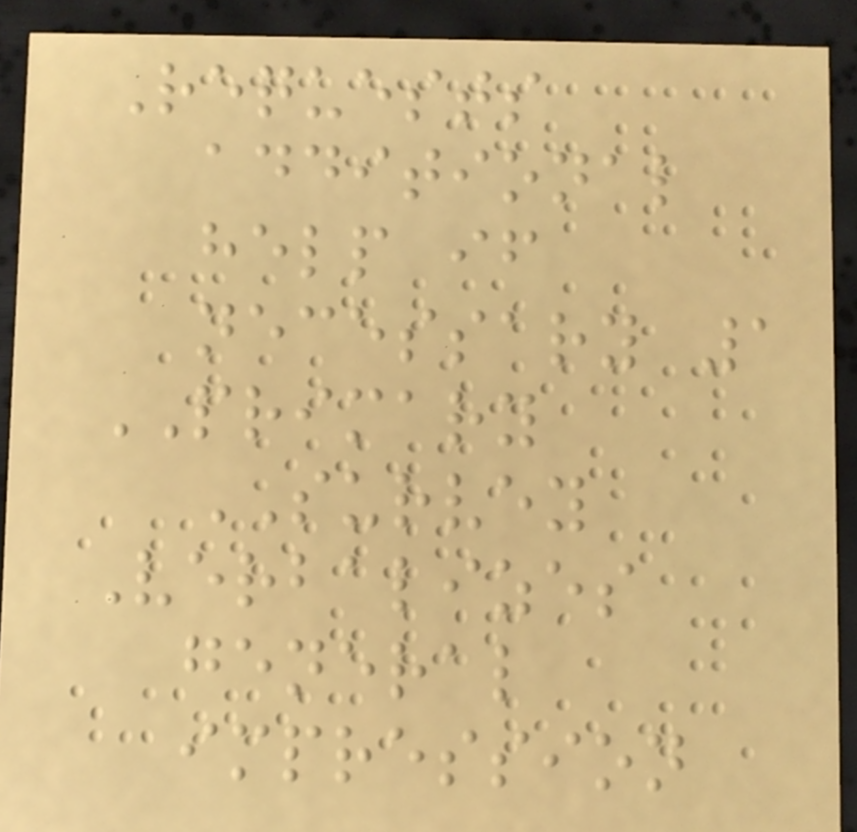Requests
additional
help if
necessary 1
PRIMARY
SURVEY
Verbalizes
general
impression
